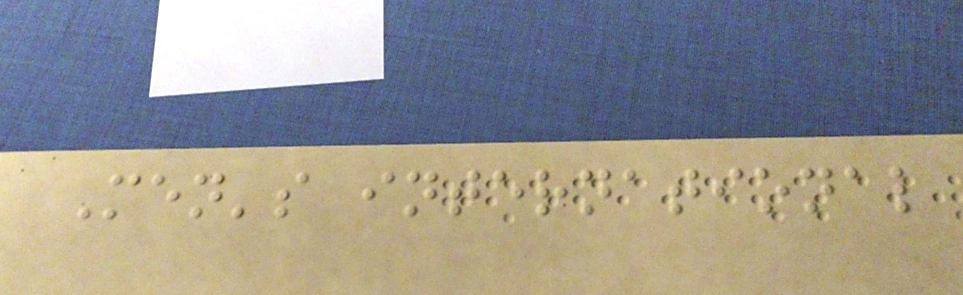Men's international
